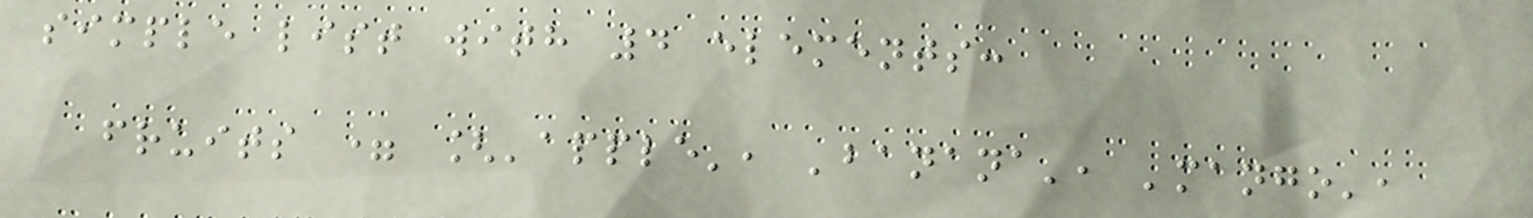simple list with 4 elements:
fruits = ['apple', 'banana', 'mango',
